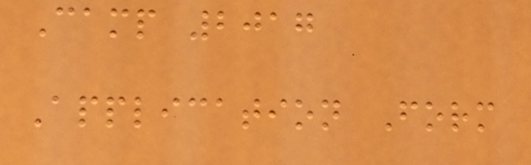Camp 2017
Application Form
